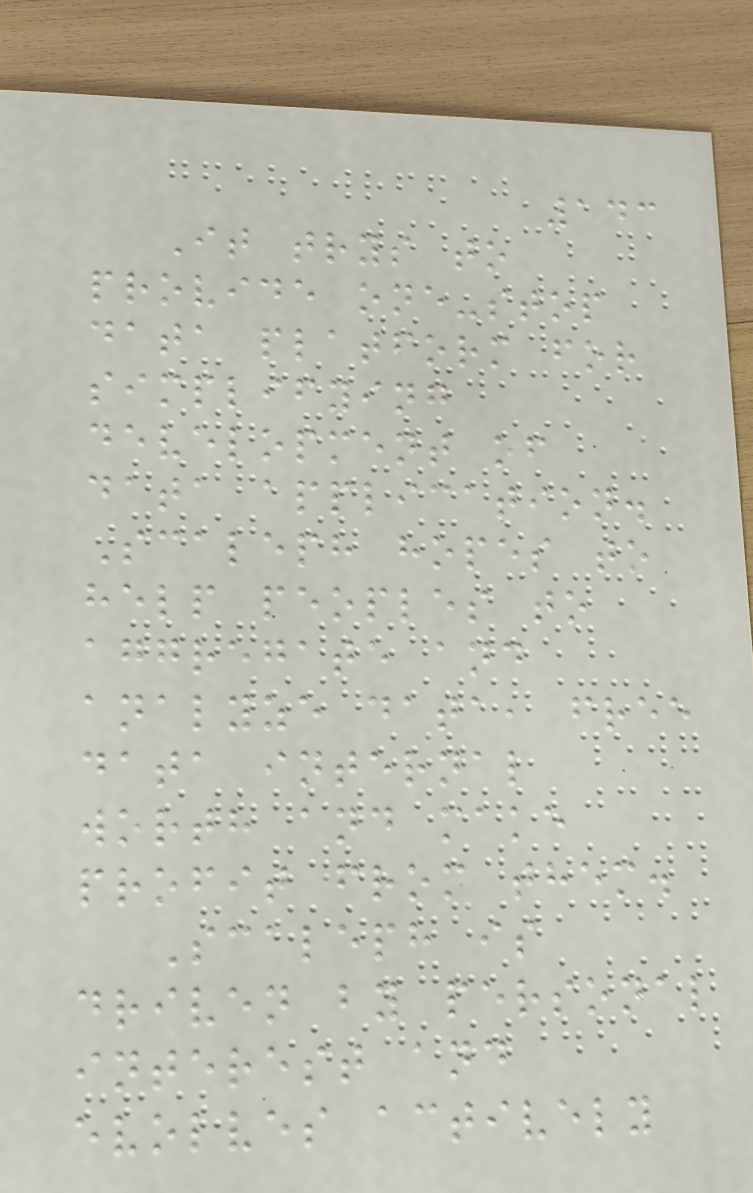143
It trys to
provide one-stop
data platform for
simplifying
development of
data application.
Scaleph hopes to
help peoples to
aggregate and
analyze data, free
data internal
worth and make
profit from them.
Scaleph is
driven by personal
interest and
evolves actively
